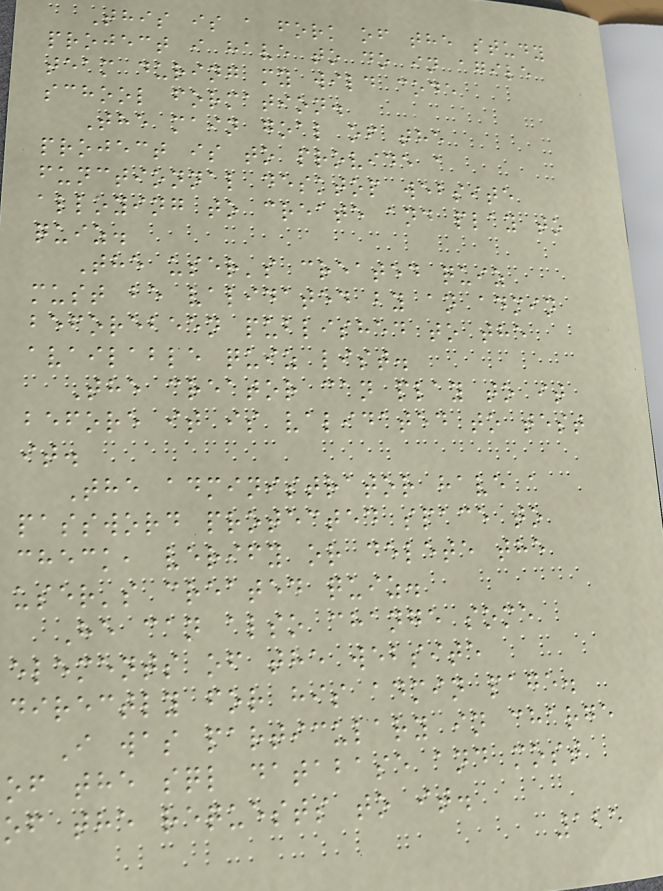This is a fork of the study
project i have to do in agile
team during my wild code
school formation.
The main goal of the
project is to provide a
functionnal desktop website
alloying to create and play to
quiz.
The user's created quiz
must be validated by an admin
beforebeen published to the
available quiz list.
The creator can play to it
before it is validated to test
it.
The administrator have a
password protected space to
check, verify or delete the
user's created quiz.
He can also change some
elements of the website
directly for his admin page.
I was particulary in charge
of the sql database and most
of the requests to it.
125
